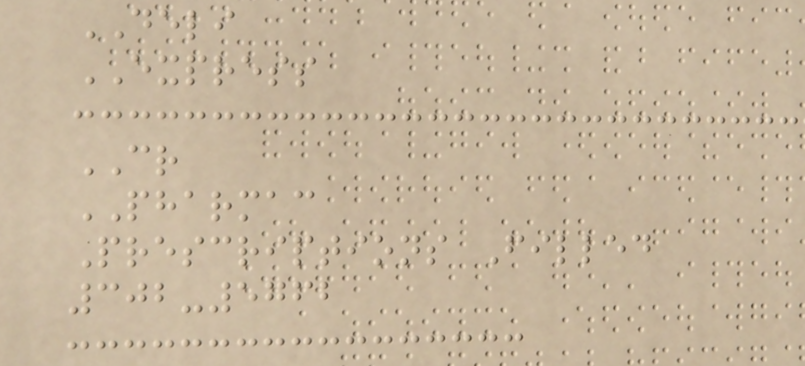DELI
EXPRESS
CR
PHARMAC
Prescriptions Filled
302-5762
